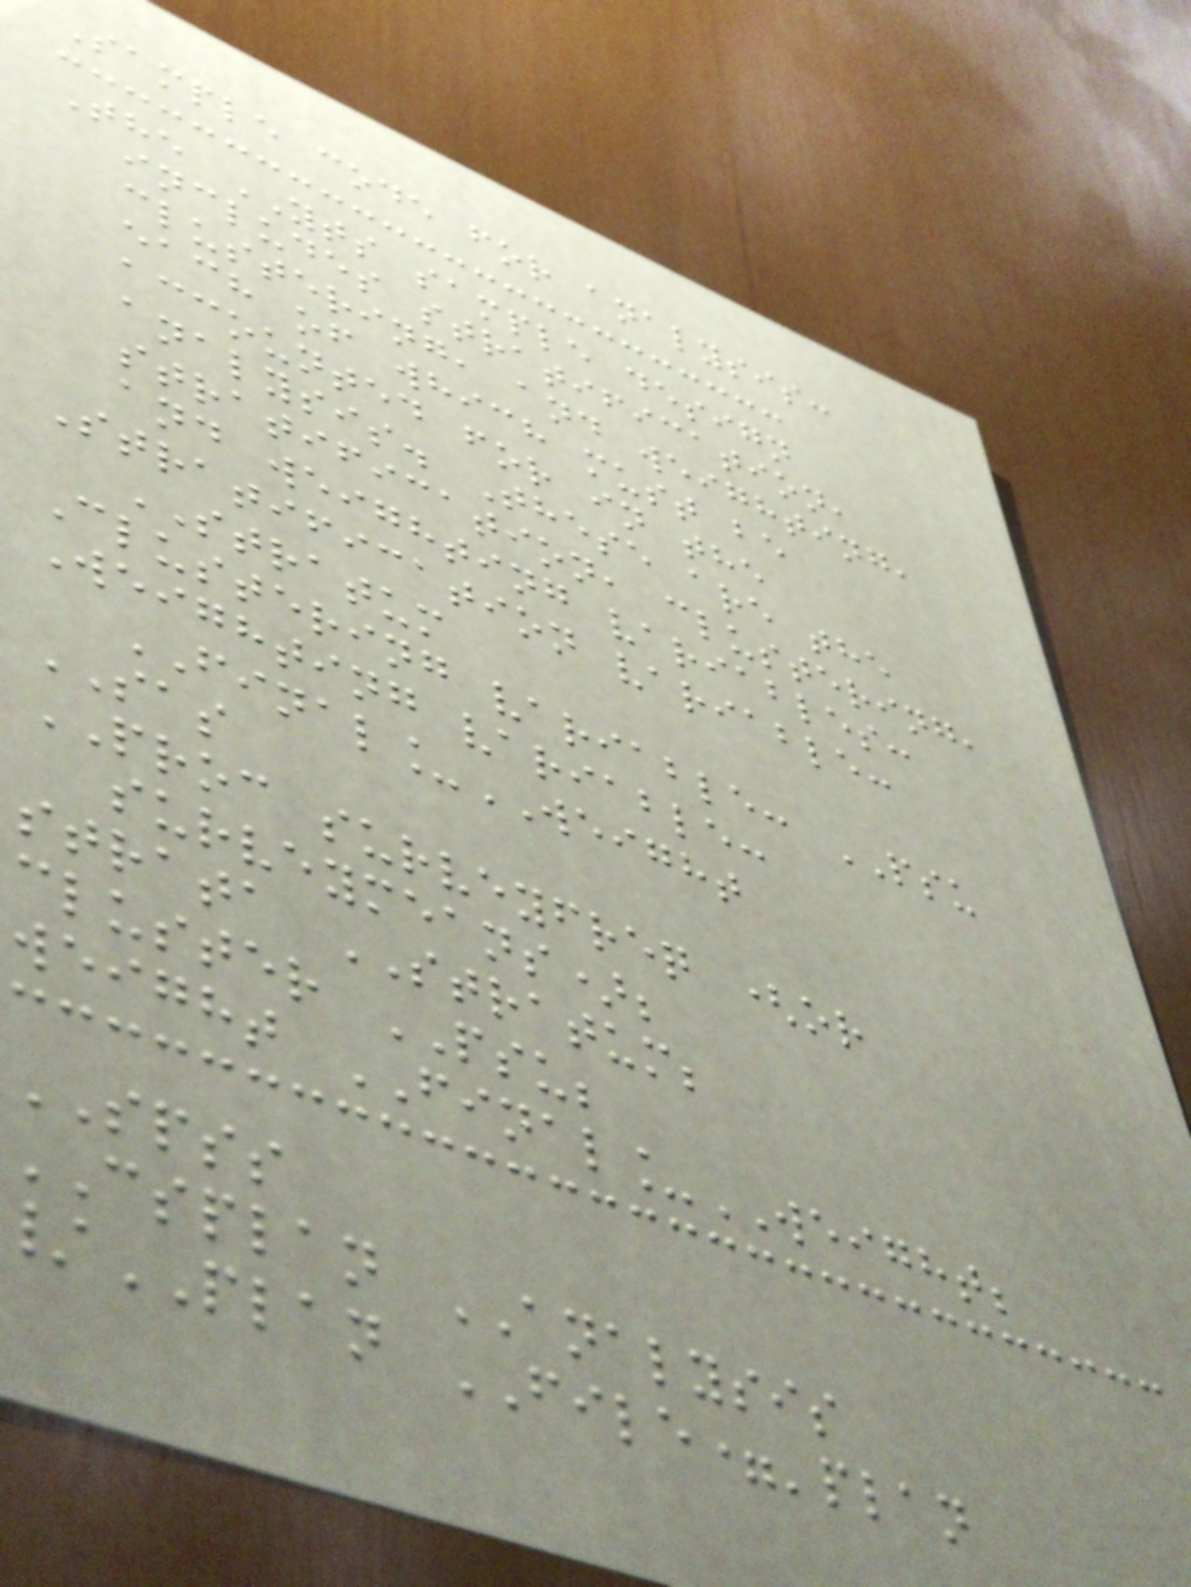Sample code for analysis:
The YTS sample design
includes stratification,
clustering, and weighting,
each of which must be
accounted for in the
analysis. These are the
stratification, clustering,
and weighting variables:
Stratification variable:
STRATUM
Clustering variable: PSU
Weighting variable:
FINAL_WEIGHT
SAS
PROC surveyfreq (or
surveymeans);
strata STRATUM;
cluster PSU;
weight FINAL_WEIGHT;
SPSS
csplan ANALYSIS
PLAN FILE='plan
